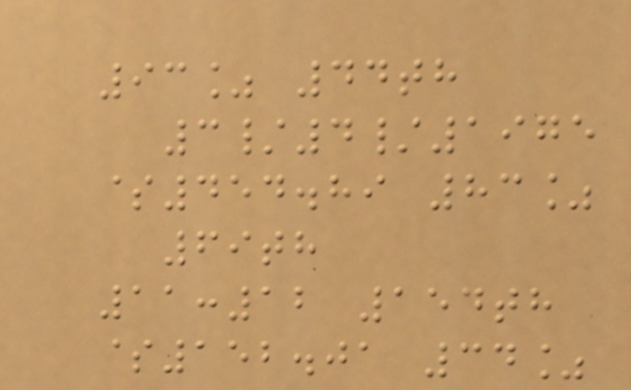93% 44th
3/4/1975
$454.89 83%
69th
11:12 154th
$152.01 34%
